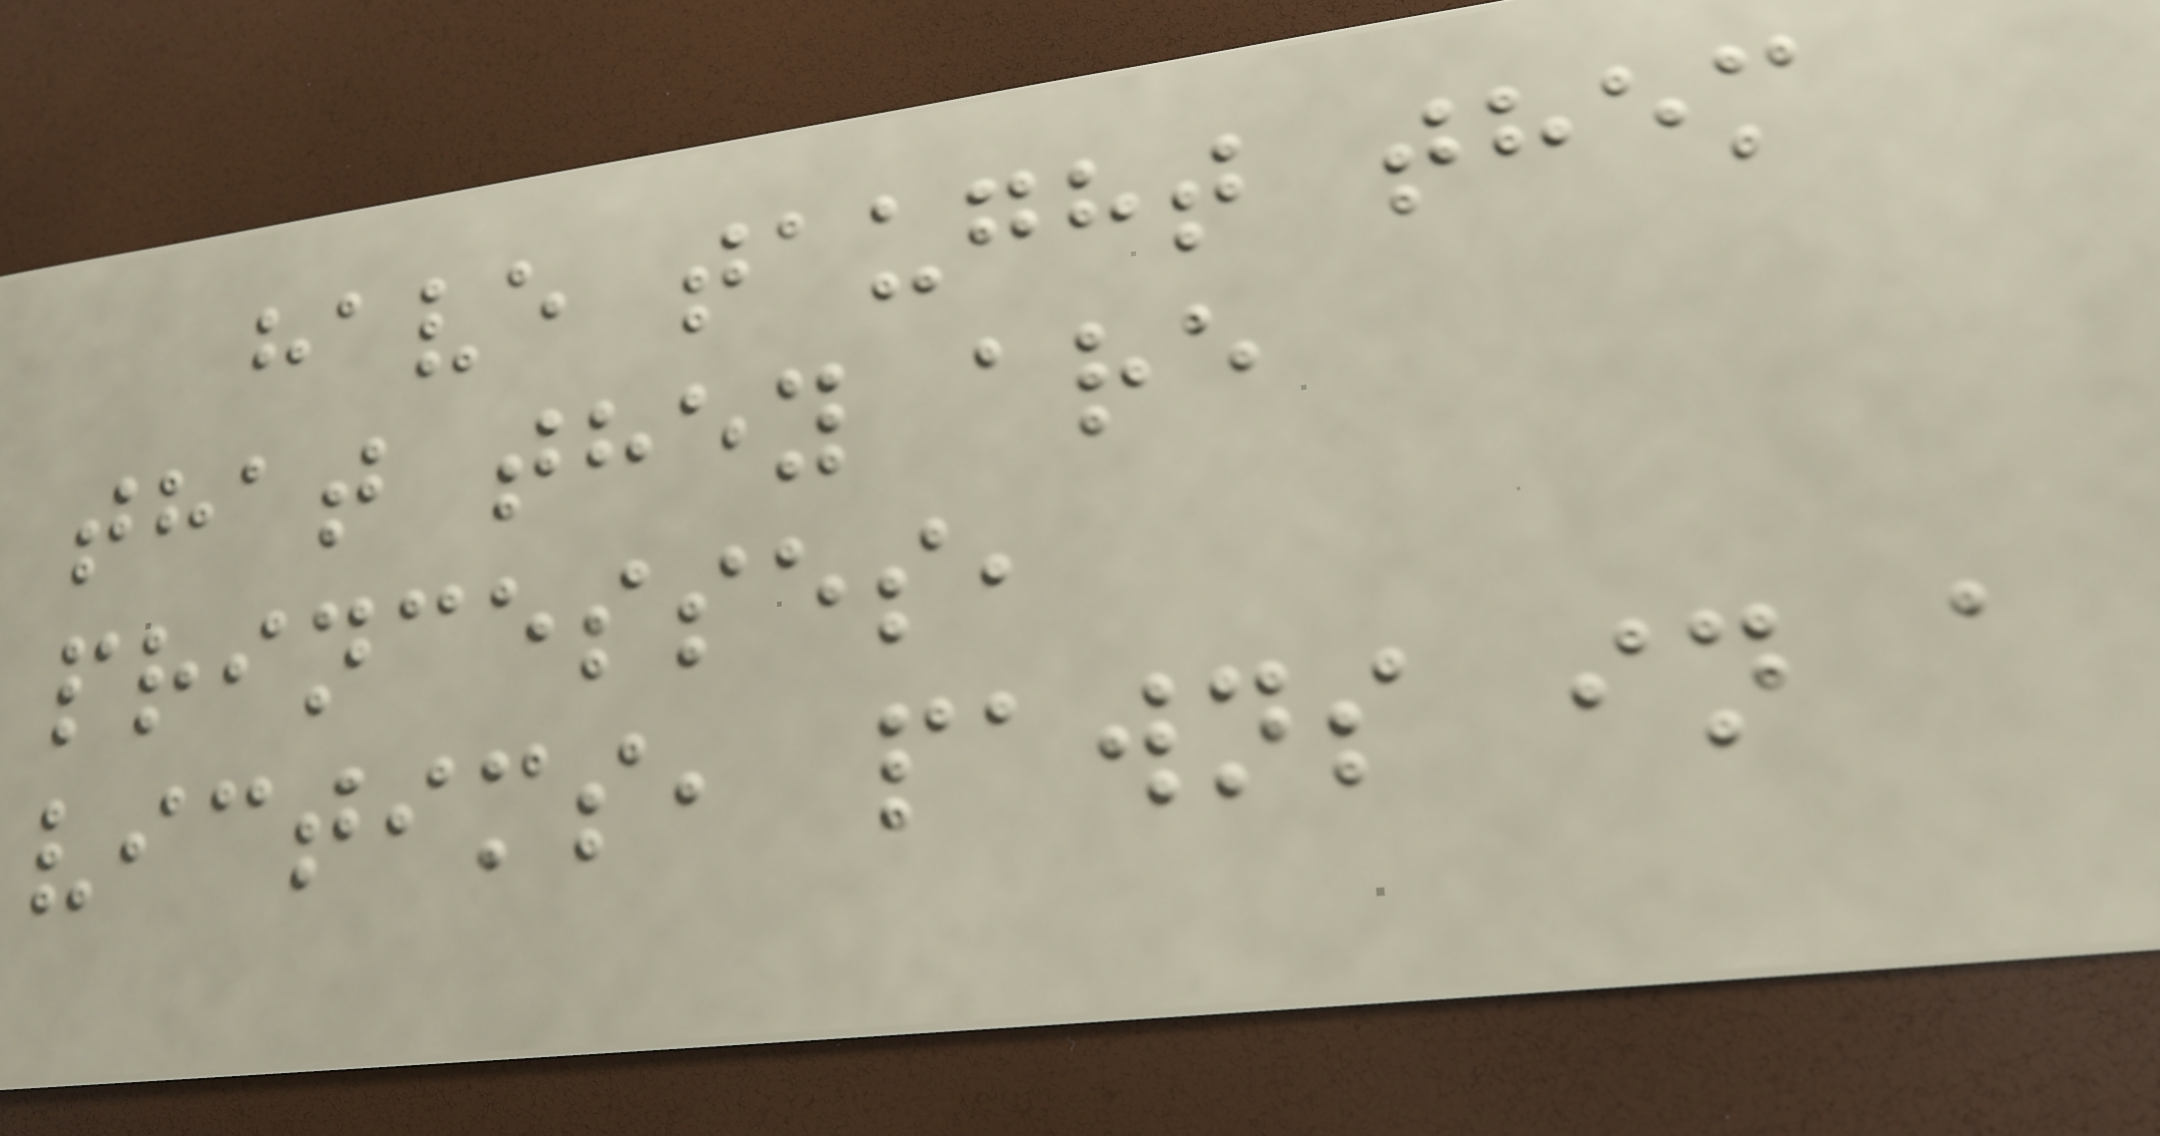have taught them
that they are
princesses,
victims, pawns in a
